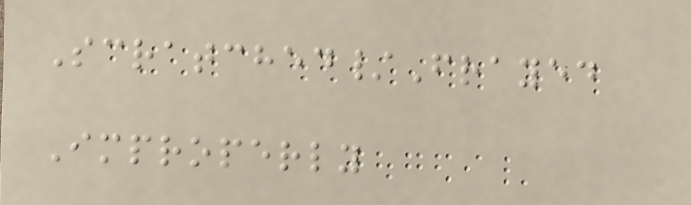Scratched/Frayed
Improperly
